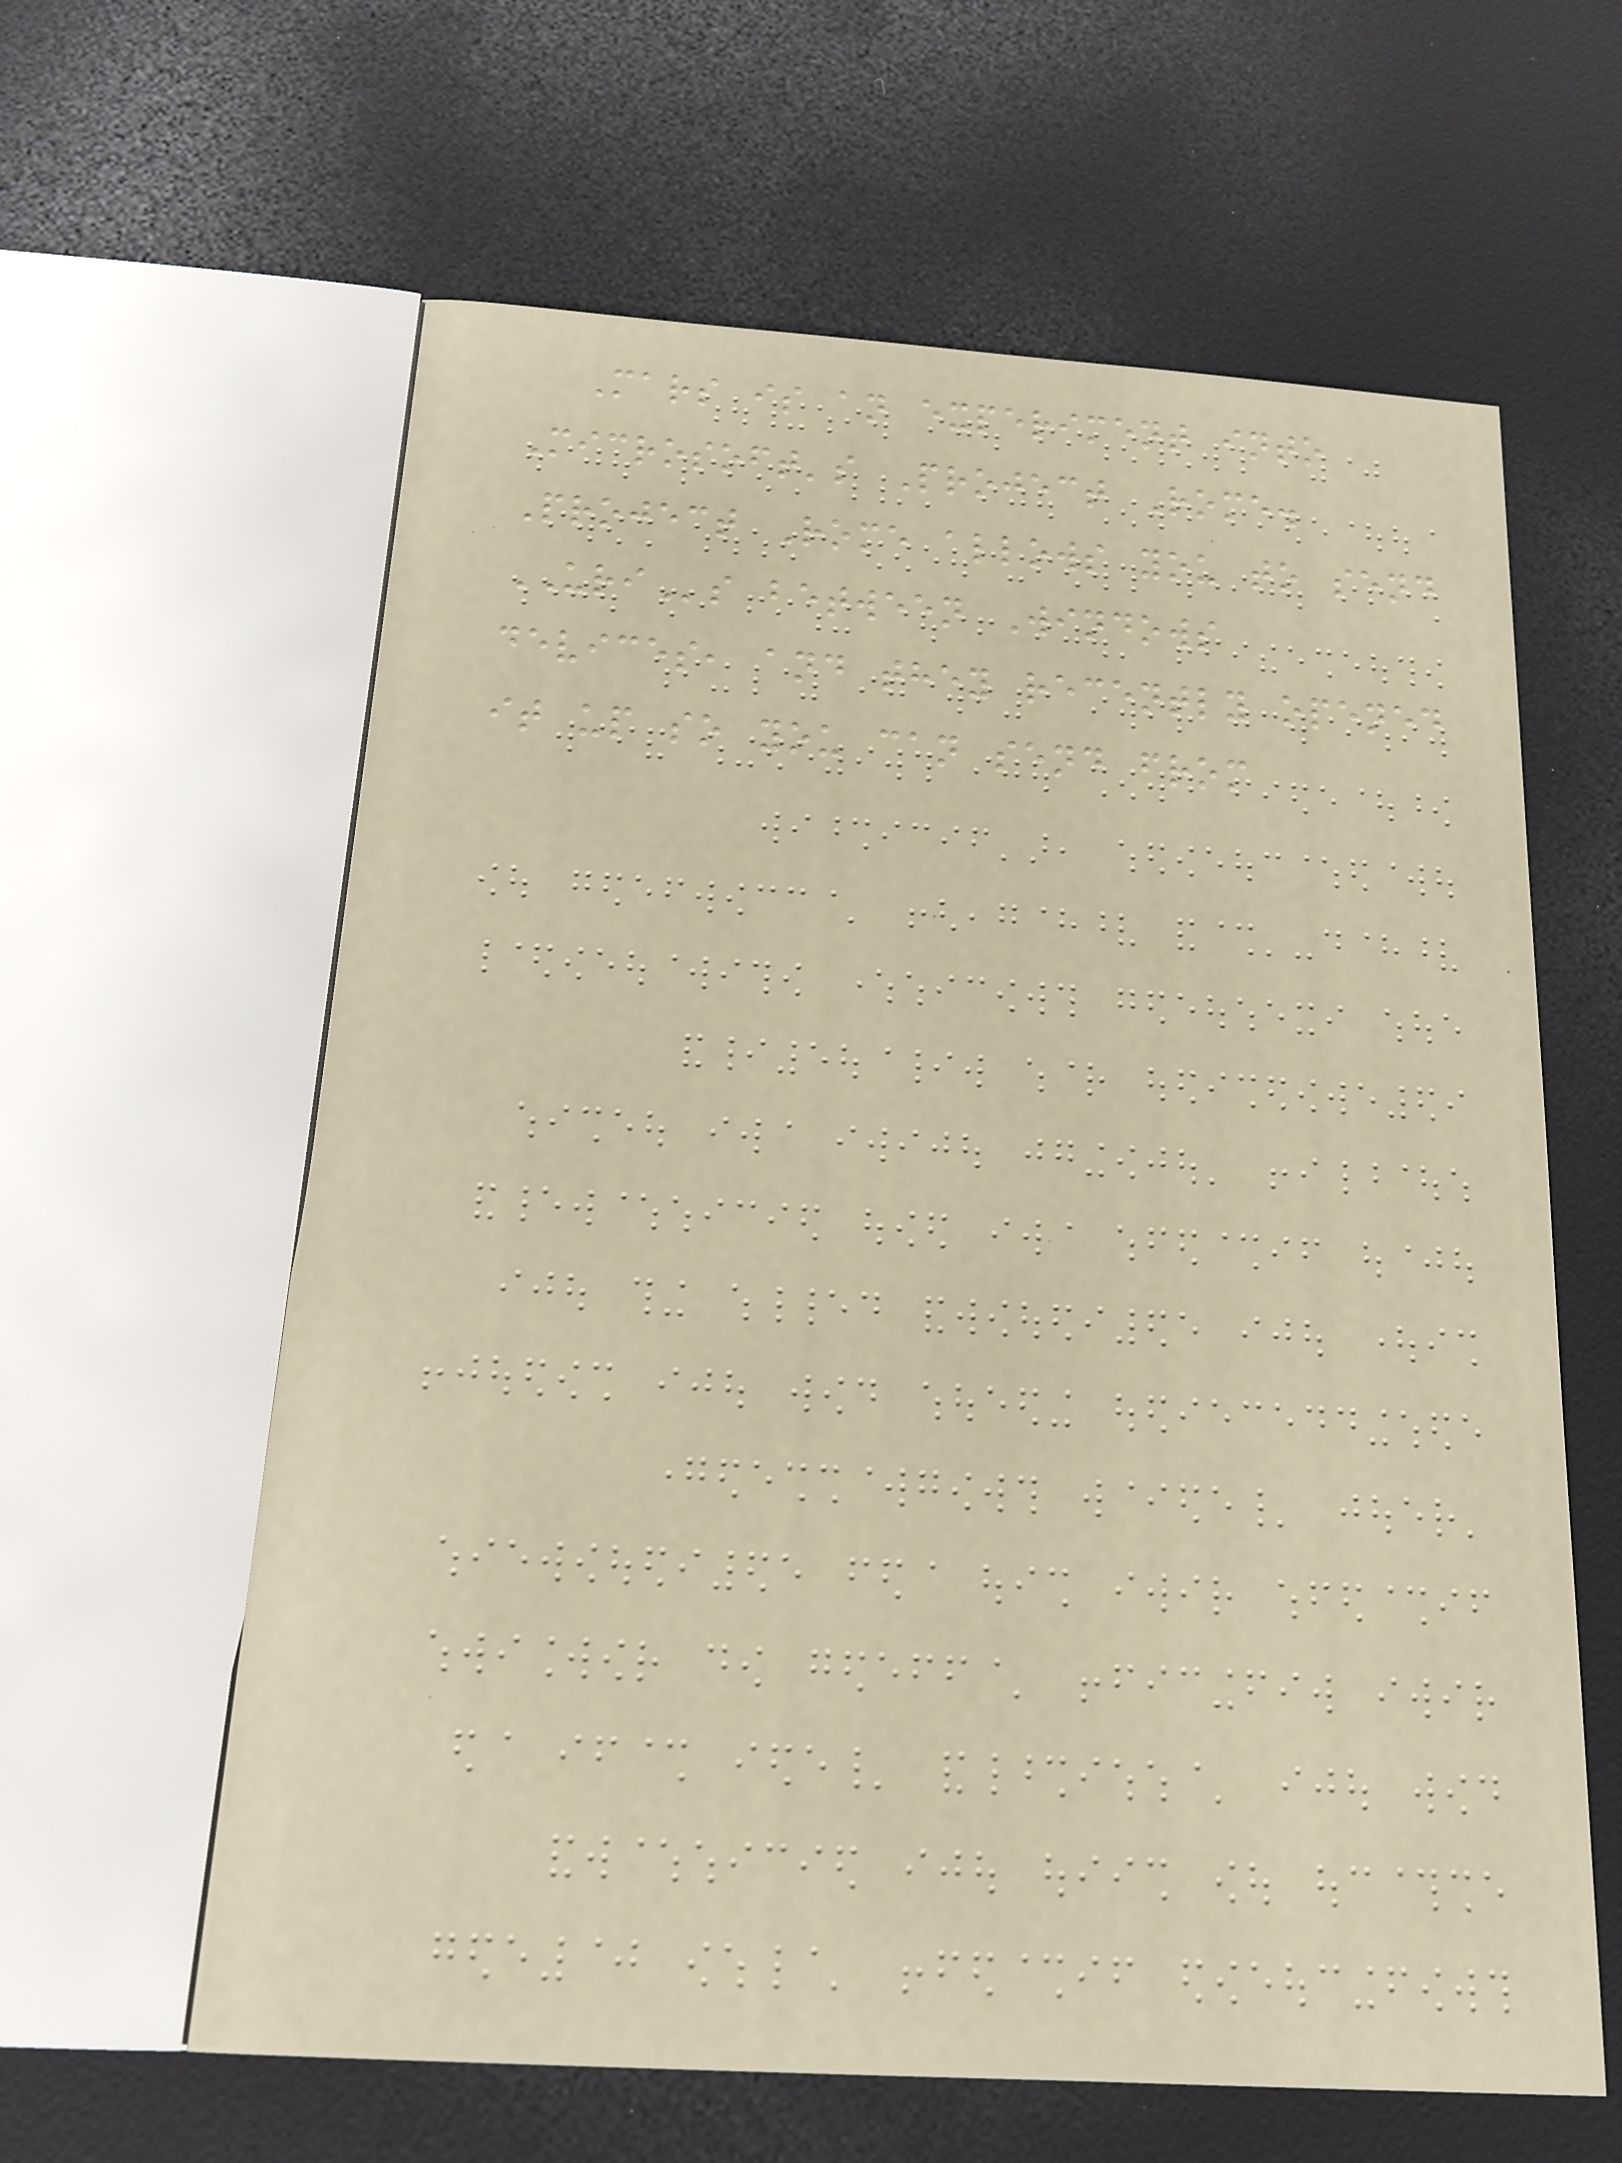Mars is an experiment into
Microsoft's Project Rome.
Project Rome allows you to send
URIs between Windows
devices, and they recently opened
it up so you can send from
